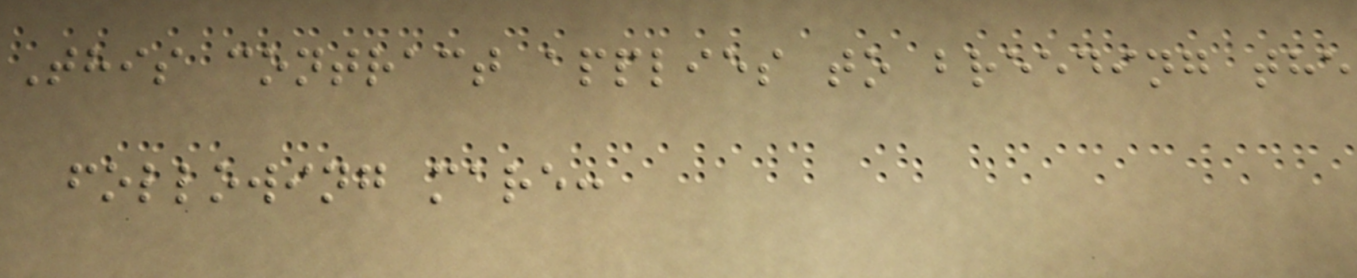This contract applies to breeding the
following mare:
